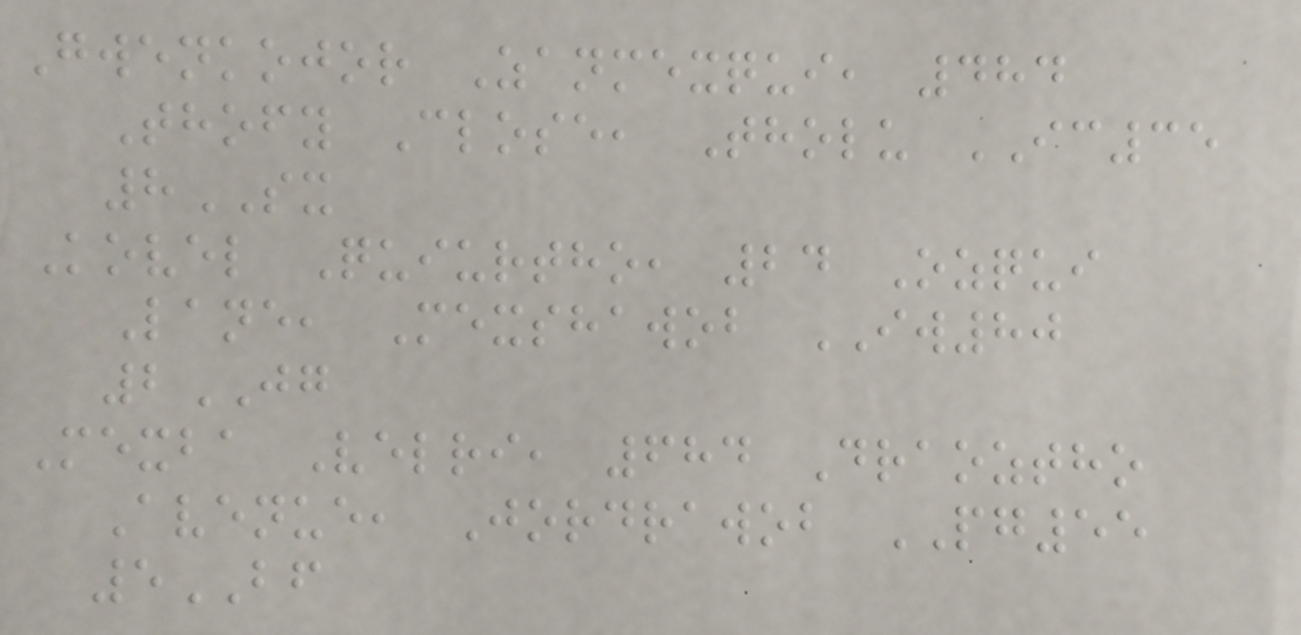Gwenkojor Zanmexqui, 484
Thofy Close, Tholu IC35
8SX
Kovel Quiurtho, 24 Ozqui
Lane, Mexshawob IW80
2JG
Mexba Velri, 684 Draoztho
Avenue, Jordrawob PG55
5BF
